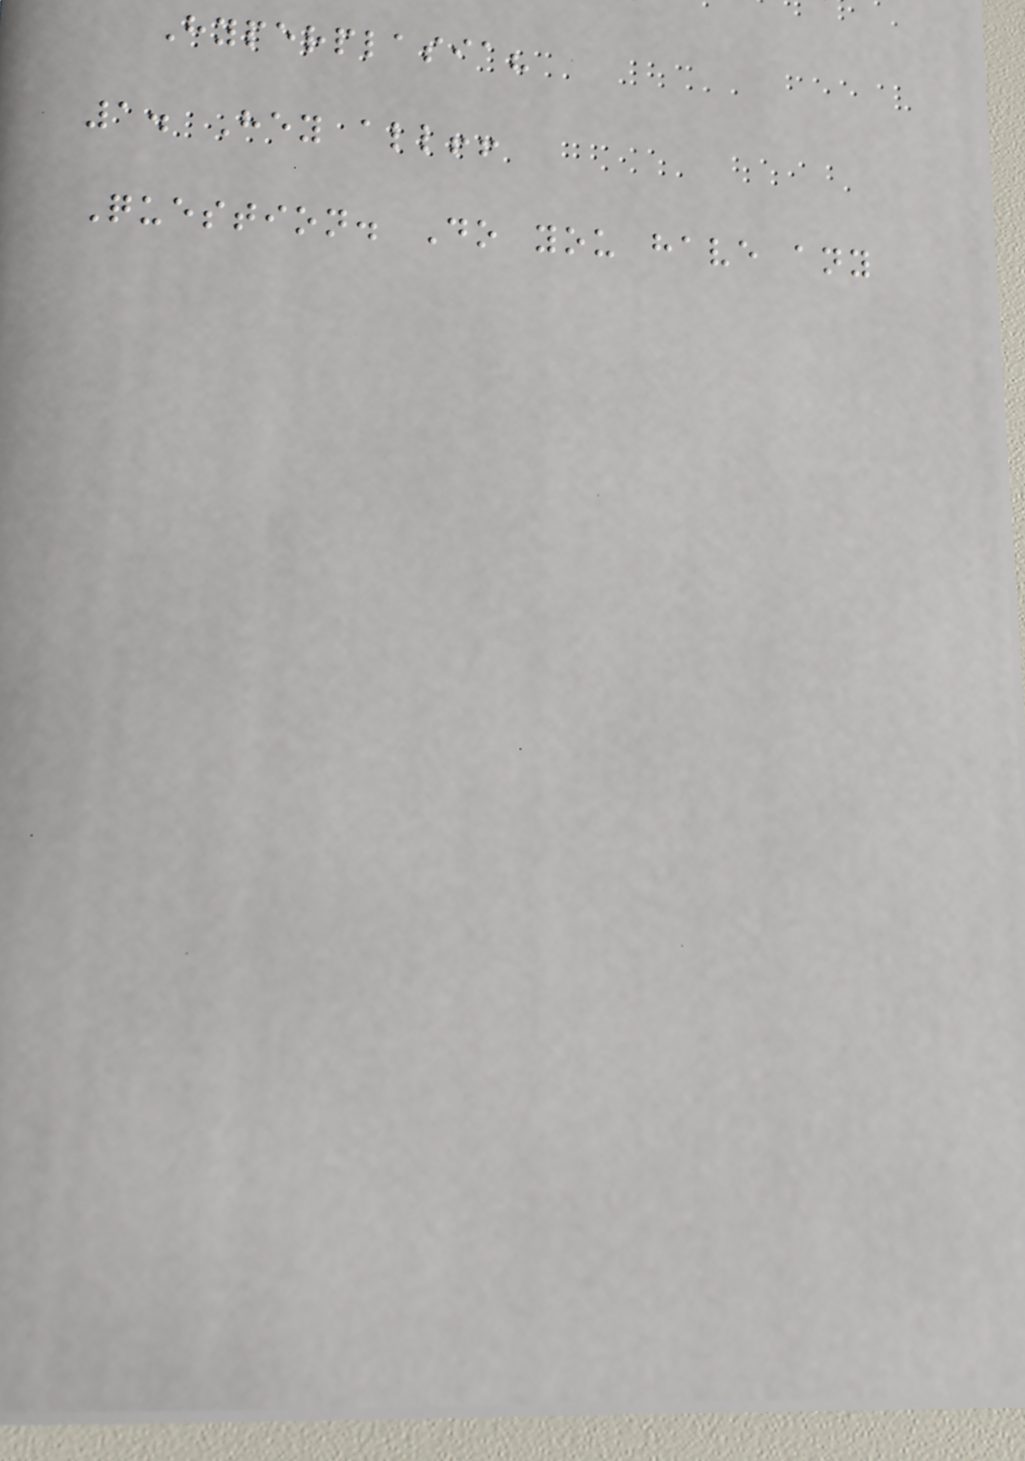Hyperplasia?
1. Hey all!!
Question. Do you have any
